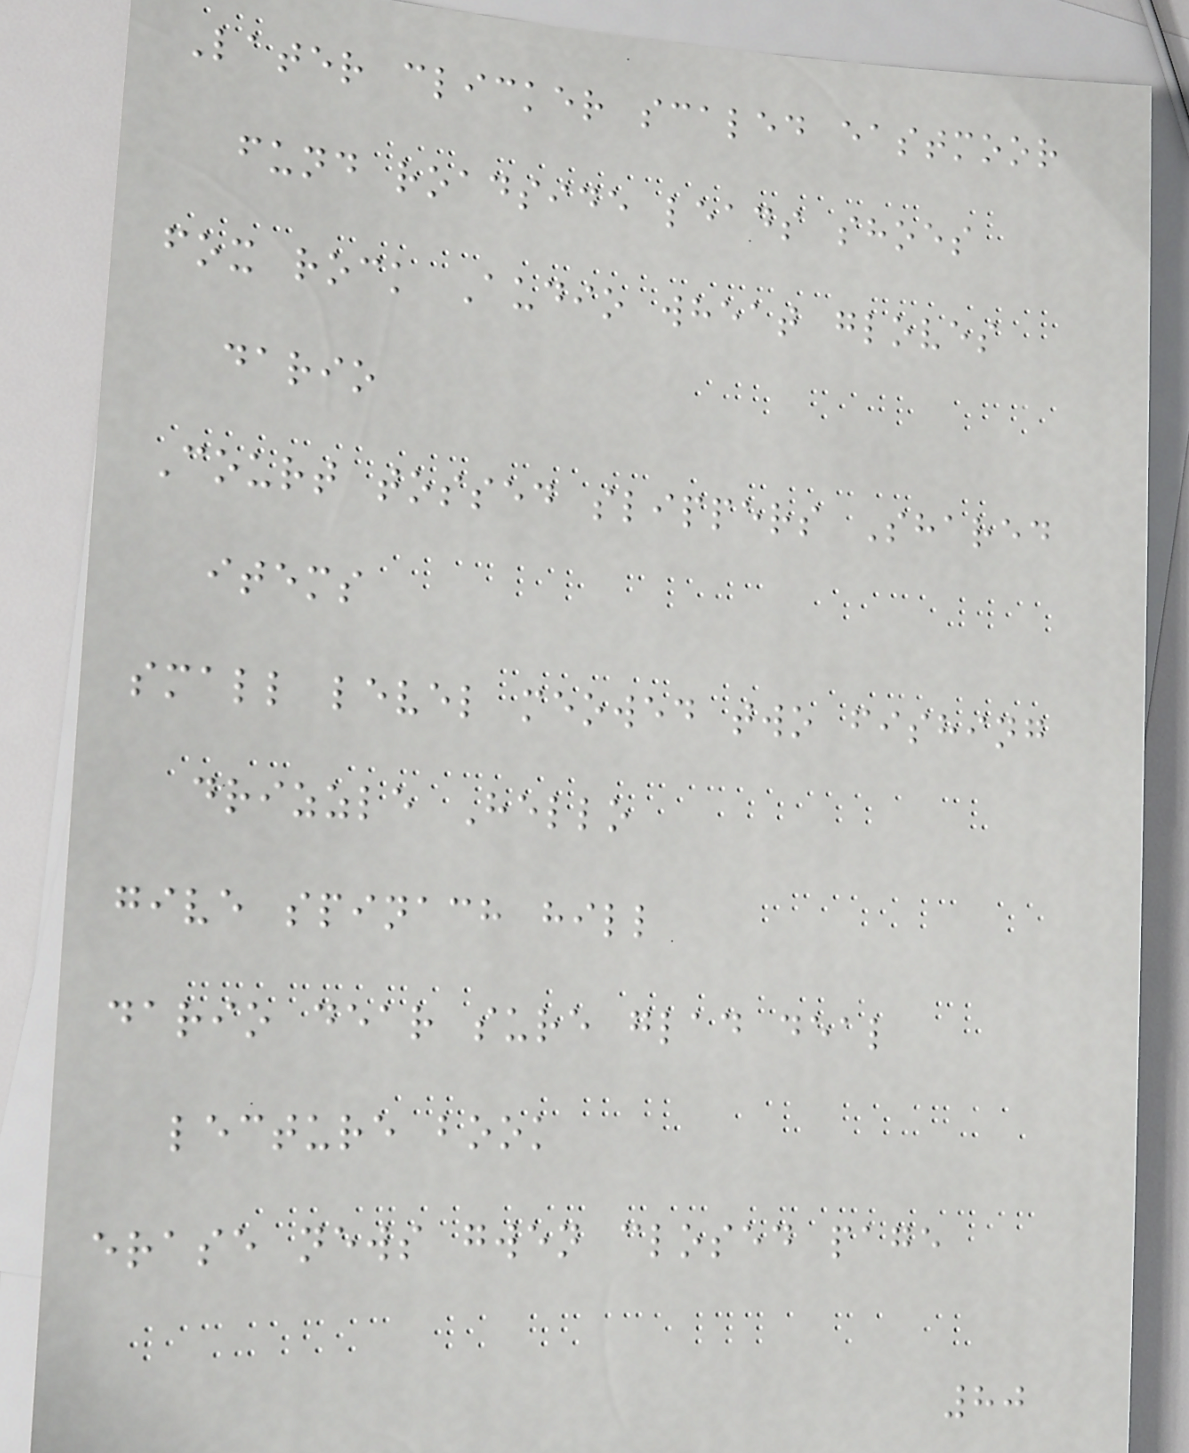Later clicker scaled eastmoor
fund roadside leads shoes
fox rock Audio wheat gloves
dario
Court tossed slippers Shared
items
small level meowed two fishing
drizzle Hello
give spinach hill
dario dear sure glad deal
lecture book
erase news gwen closed page
80
